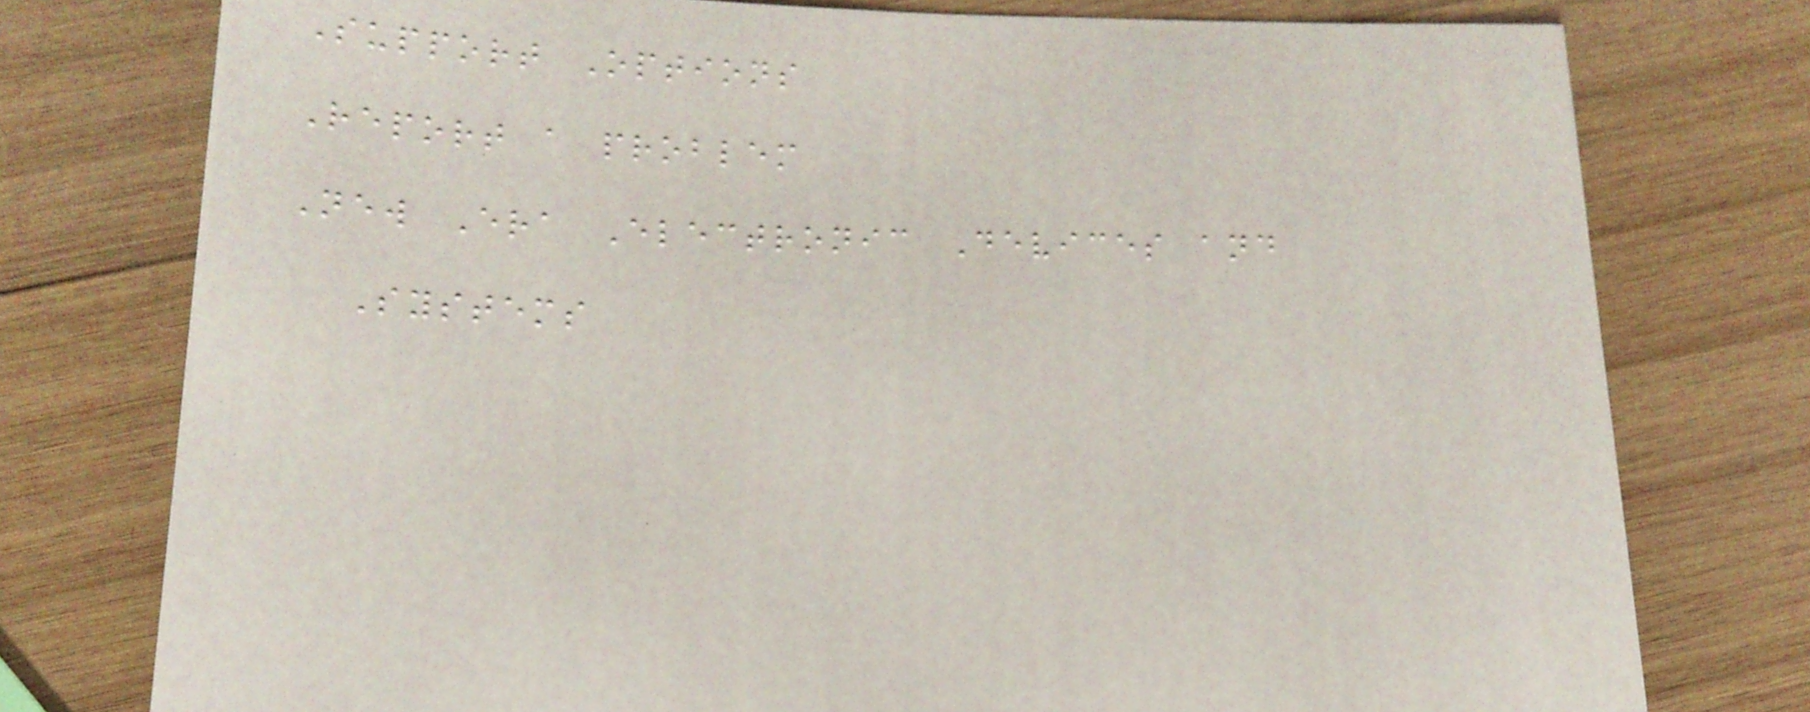Support Options
Report a problem
New Era Electronic Devices and
Systems
